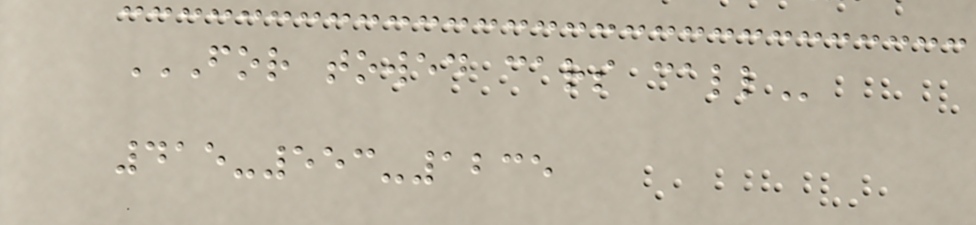FOR TOWED CARS CALL
415-553-1235
